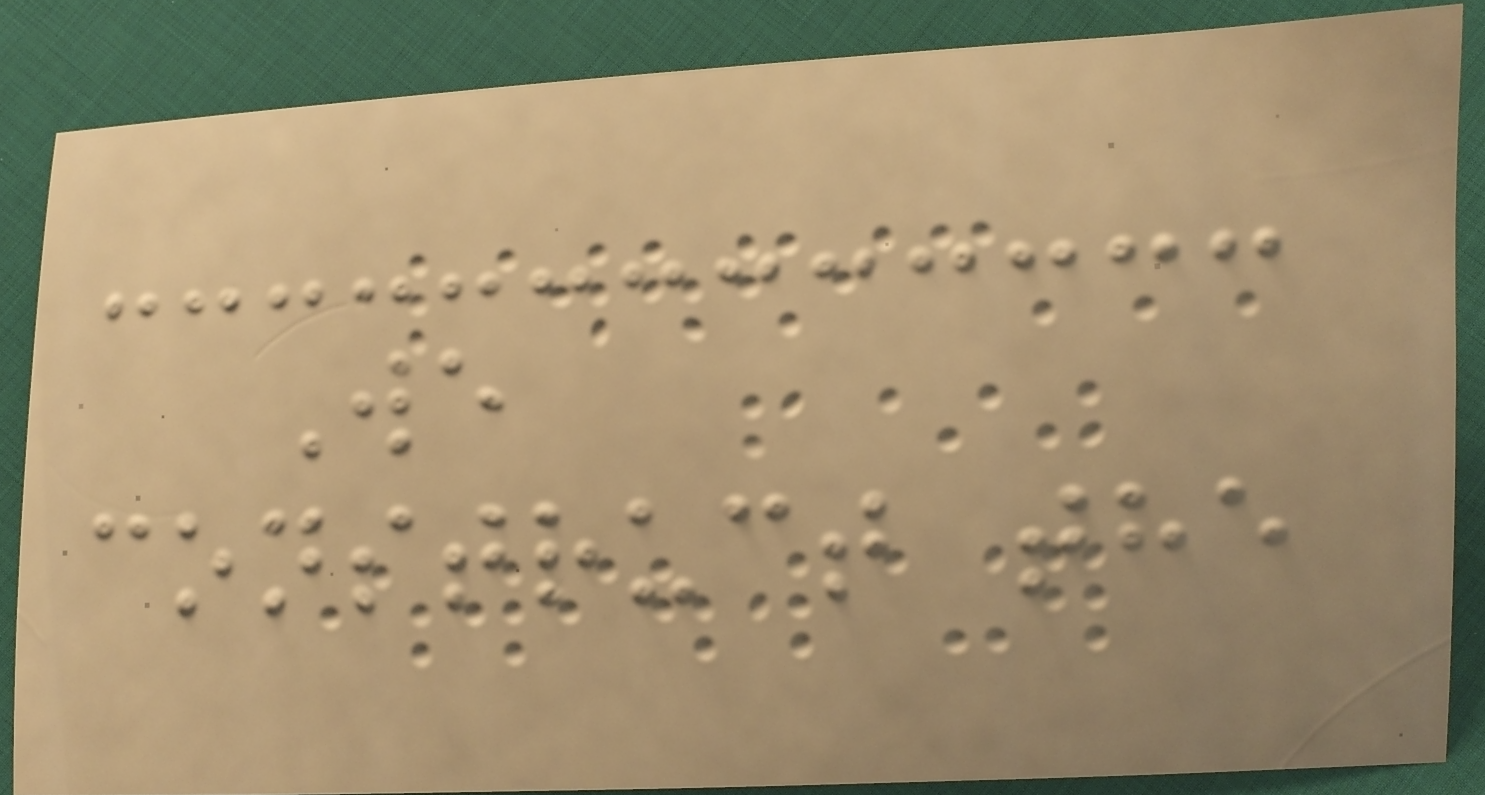We
construct the
